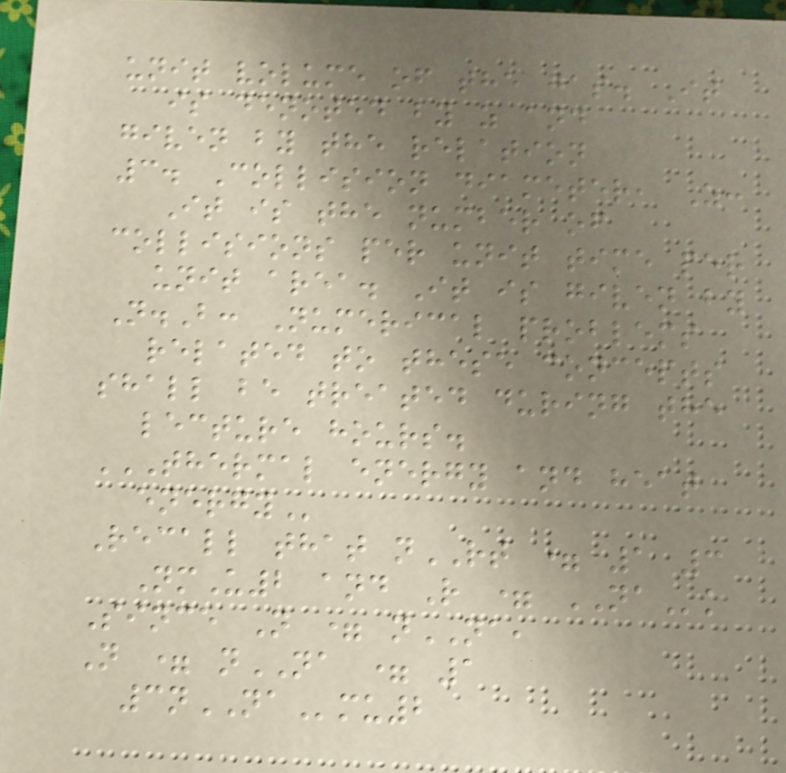unit volume of the gas. It
is denoted by z and
given by the relation
3. Collision diameter, Z:
It is the number of
collisions per unit time per
unit area. It is given by
N.B: Numerical problems
related to these concepts
shall be treated during the
lecture hours.
THERMAL ENERGY AND HEAT
ENERGY
Recall that nRT = 1 3
NmU2 and R = NAk
Since N = nNA,
N = nNA = 1
3nNAmu2
